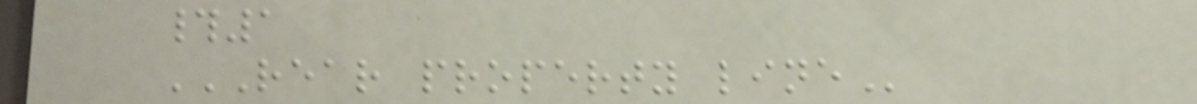#1
REAR PROPERTY LINE
